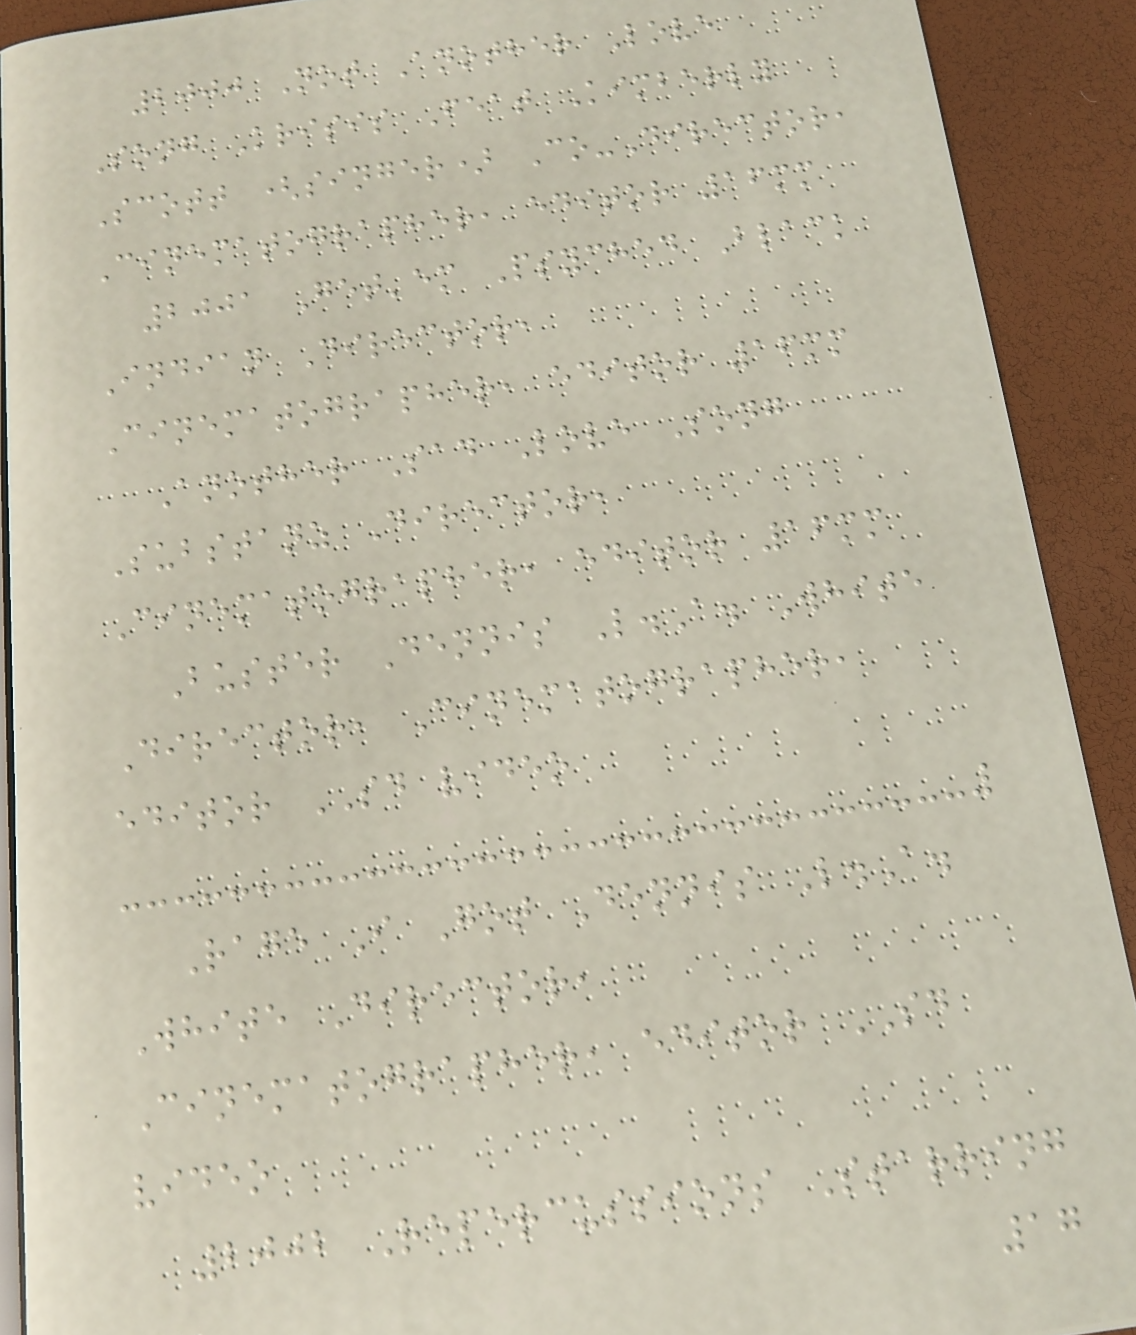2000 Not Another Love
Song Krisis Feat Kimberly
Scott (singer) Co-Director,
Cinematographer, editor 16mm
2001 Get'em Psyched Black
Indian Director,
Cinematographer, editor 16mm
Another Sad Love Song
Substanz Director,
Cinematographer, editor 16mm
Buster Dennis L.A. White
Director, Cinematographer,
editor SD video
Rage I Got Dennis L.A.
White Director,
Cinematographer, editor SD
video
2002 Repercussions Starring
17
